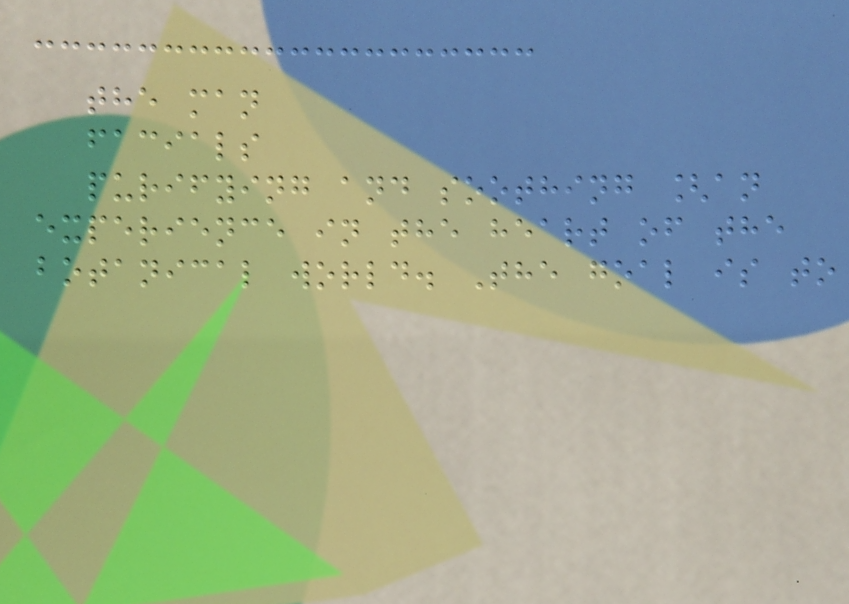the man
facials
purifying and soothing [an
experience in the heart of the
botanical world. The goal is to
